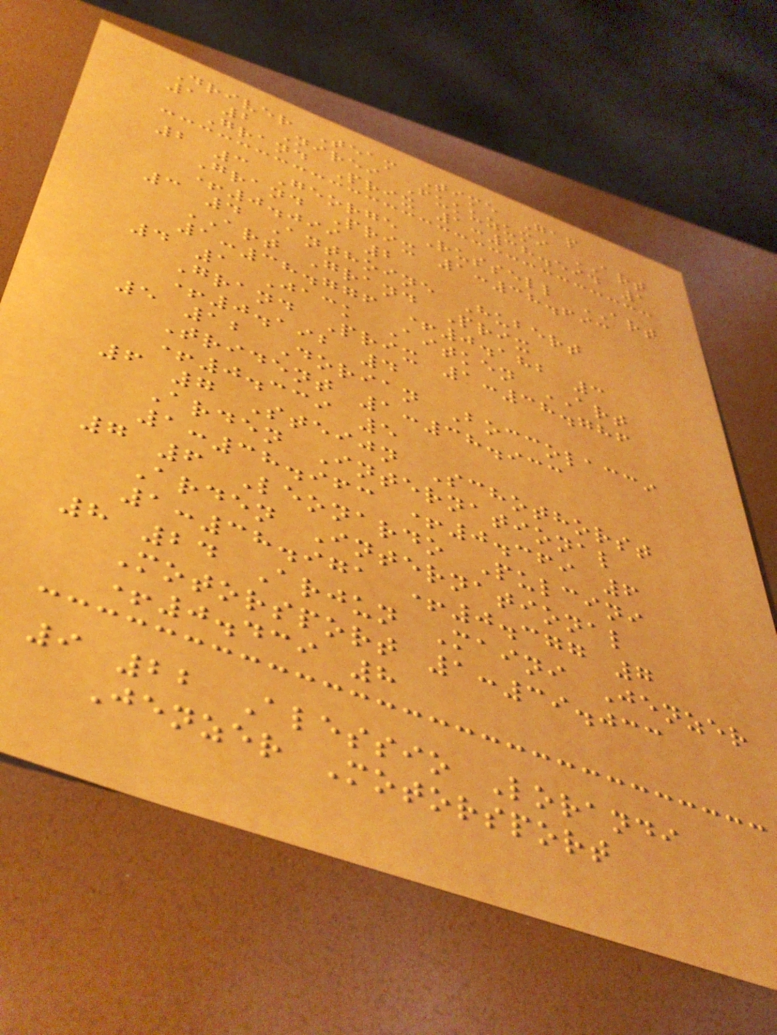Driver Team Time Gap
1 2 Nirei Fukuzumi ART
Grand Prix 1:38.594 1
2 3 George Russell ART
Grand Prix 1:38.693
+0.099 2
3 4 Anthoine Hubert
ART Grand Prix
1:38.776 +0.182 3
4 1 Jack Aitken ART
Grand Prix 1:38.786
+0.192 4
5 12 Dorian Boccolacci
Trident 1:38.933
+0.339 5
6 7 Steijn Schothorst
Arden International
1:38.963 +0.369 6
7 6 Leonardo Pulcini
Arden International
1:38.971 +0.377 7
8 24 Arjun Maini Jenzer
Motorsport 1:39.033
+0.439 8
9 22 Alessio Lorandi
Jenzer Motorsport
